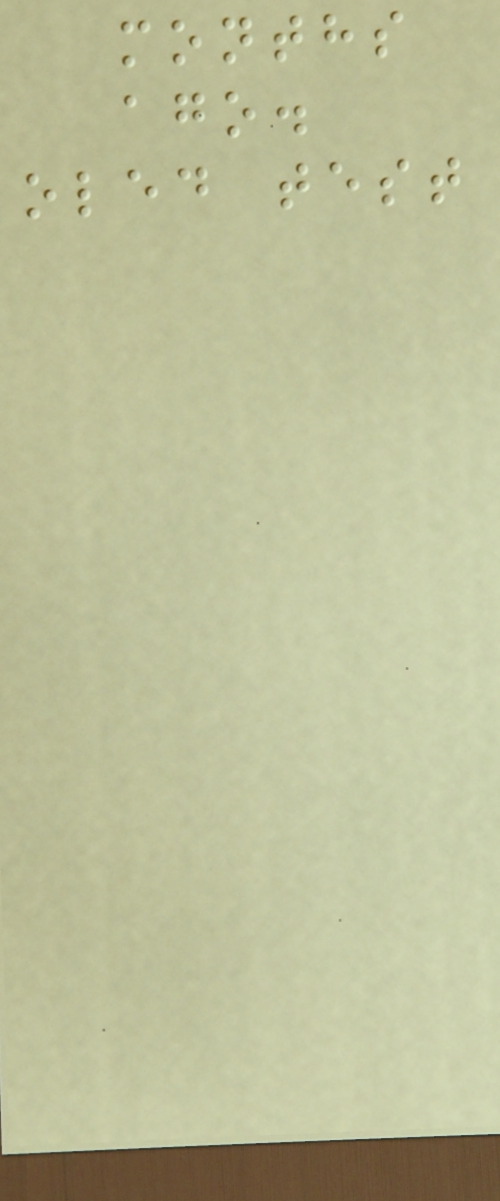months
ago.
oled test
